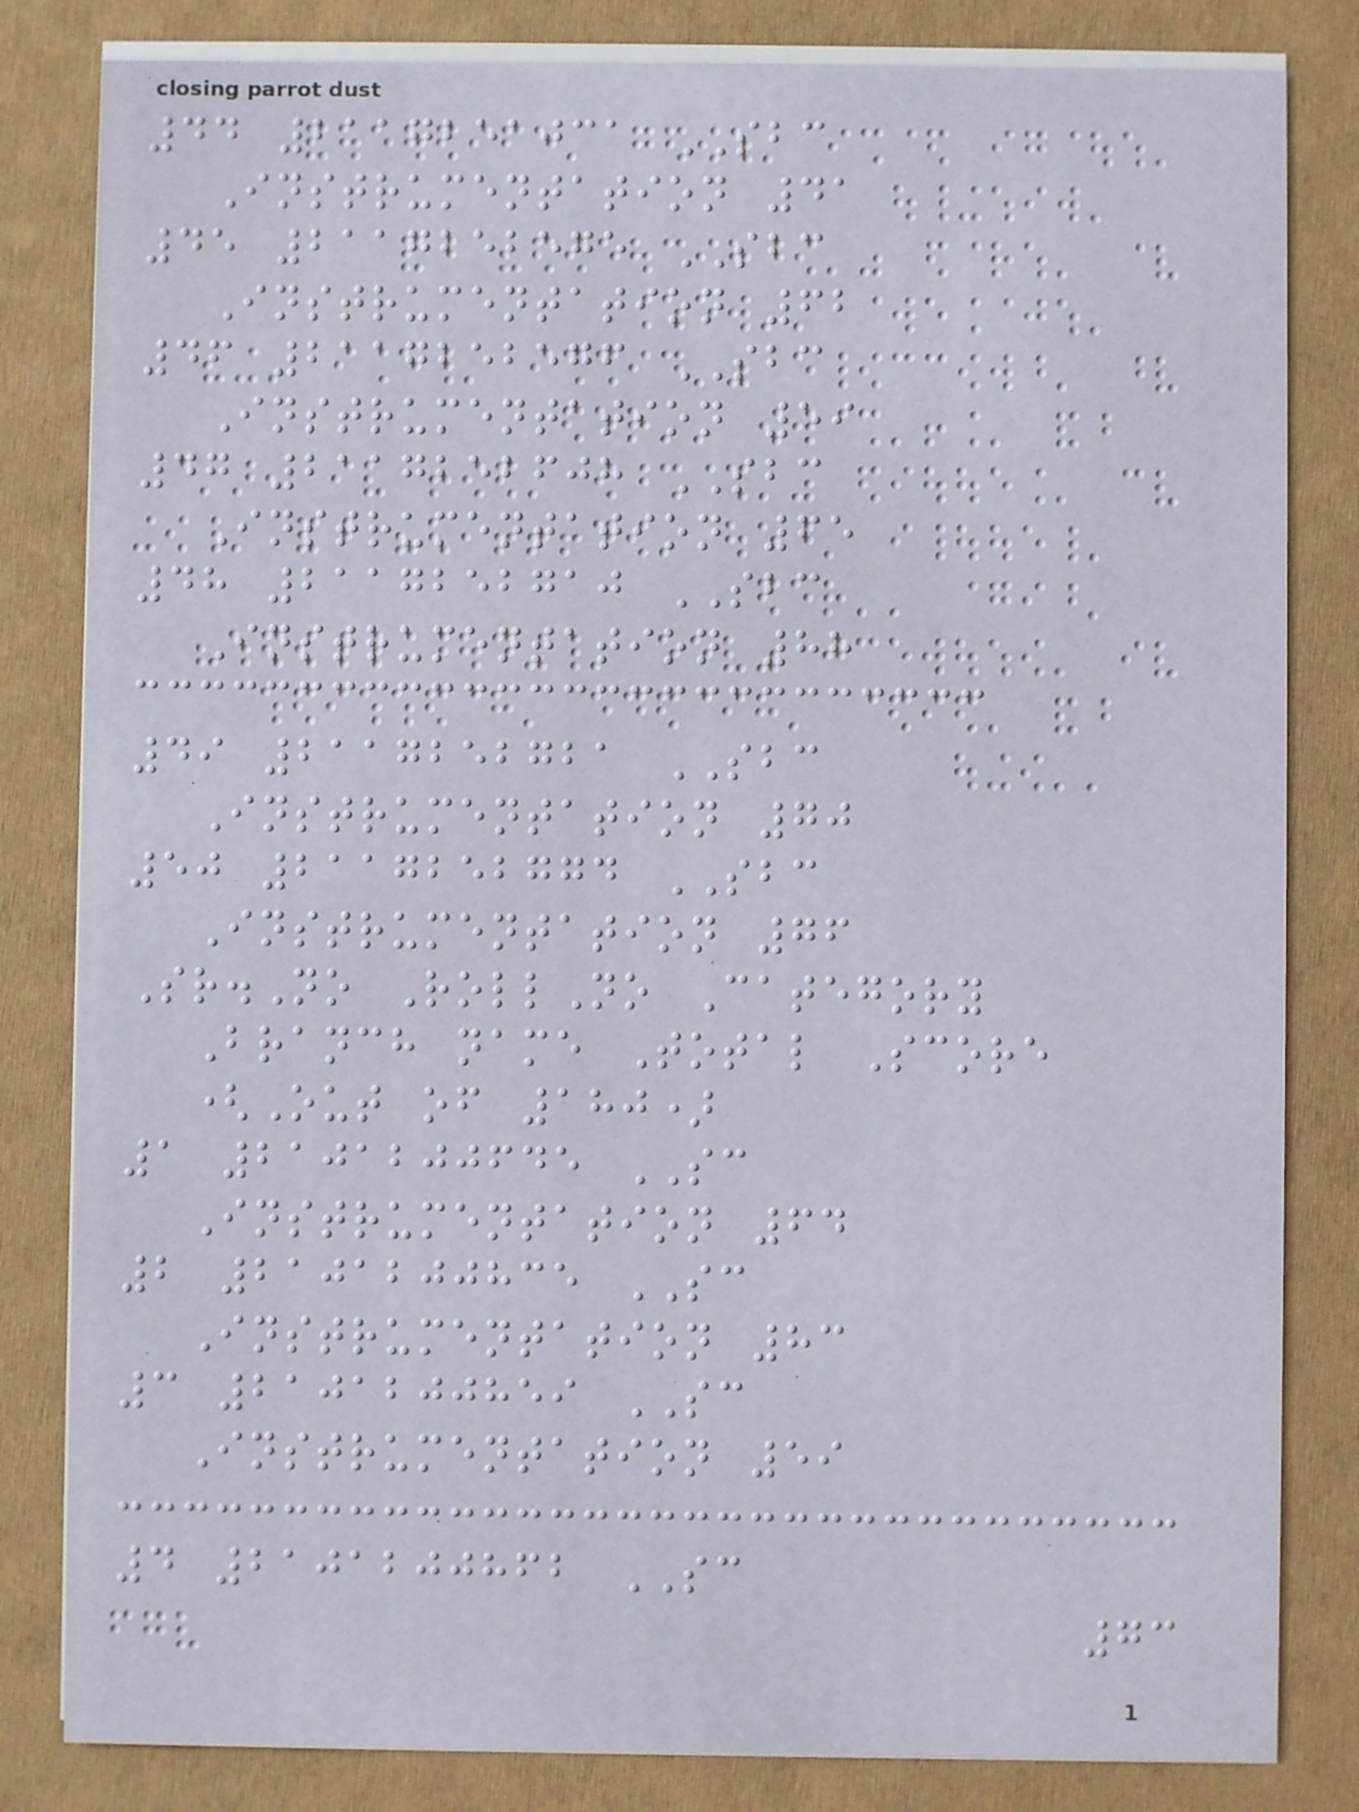44 2117251031 SBC
Instrumentation 41
45 2117252575 SBC
Instrumentation 62
46 2117252576 SBC
Instrumentation 59
47 2117252608 SBC
Instrumentation 65
48 2117252710 SBC
Instrumentation 88
49 2117252721 SBC
Instrumentation 70
50 2117252774 SBC
Instrumentation 76
Sr.No RollNo Category
Branch name Total Score
(Out of 180)
1 2101200645 SC
Instrumentation 64
2 2101200835 SC
Instrumentation 83
3 2101200859 SC
Instrumentation 59
4 2101200862 SC
73
